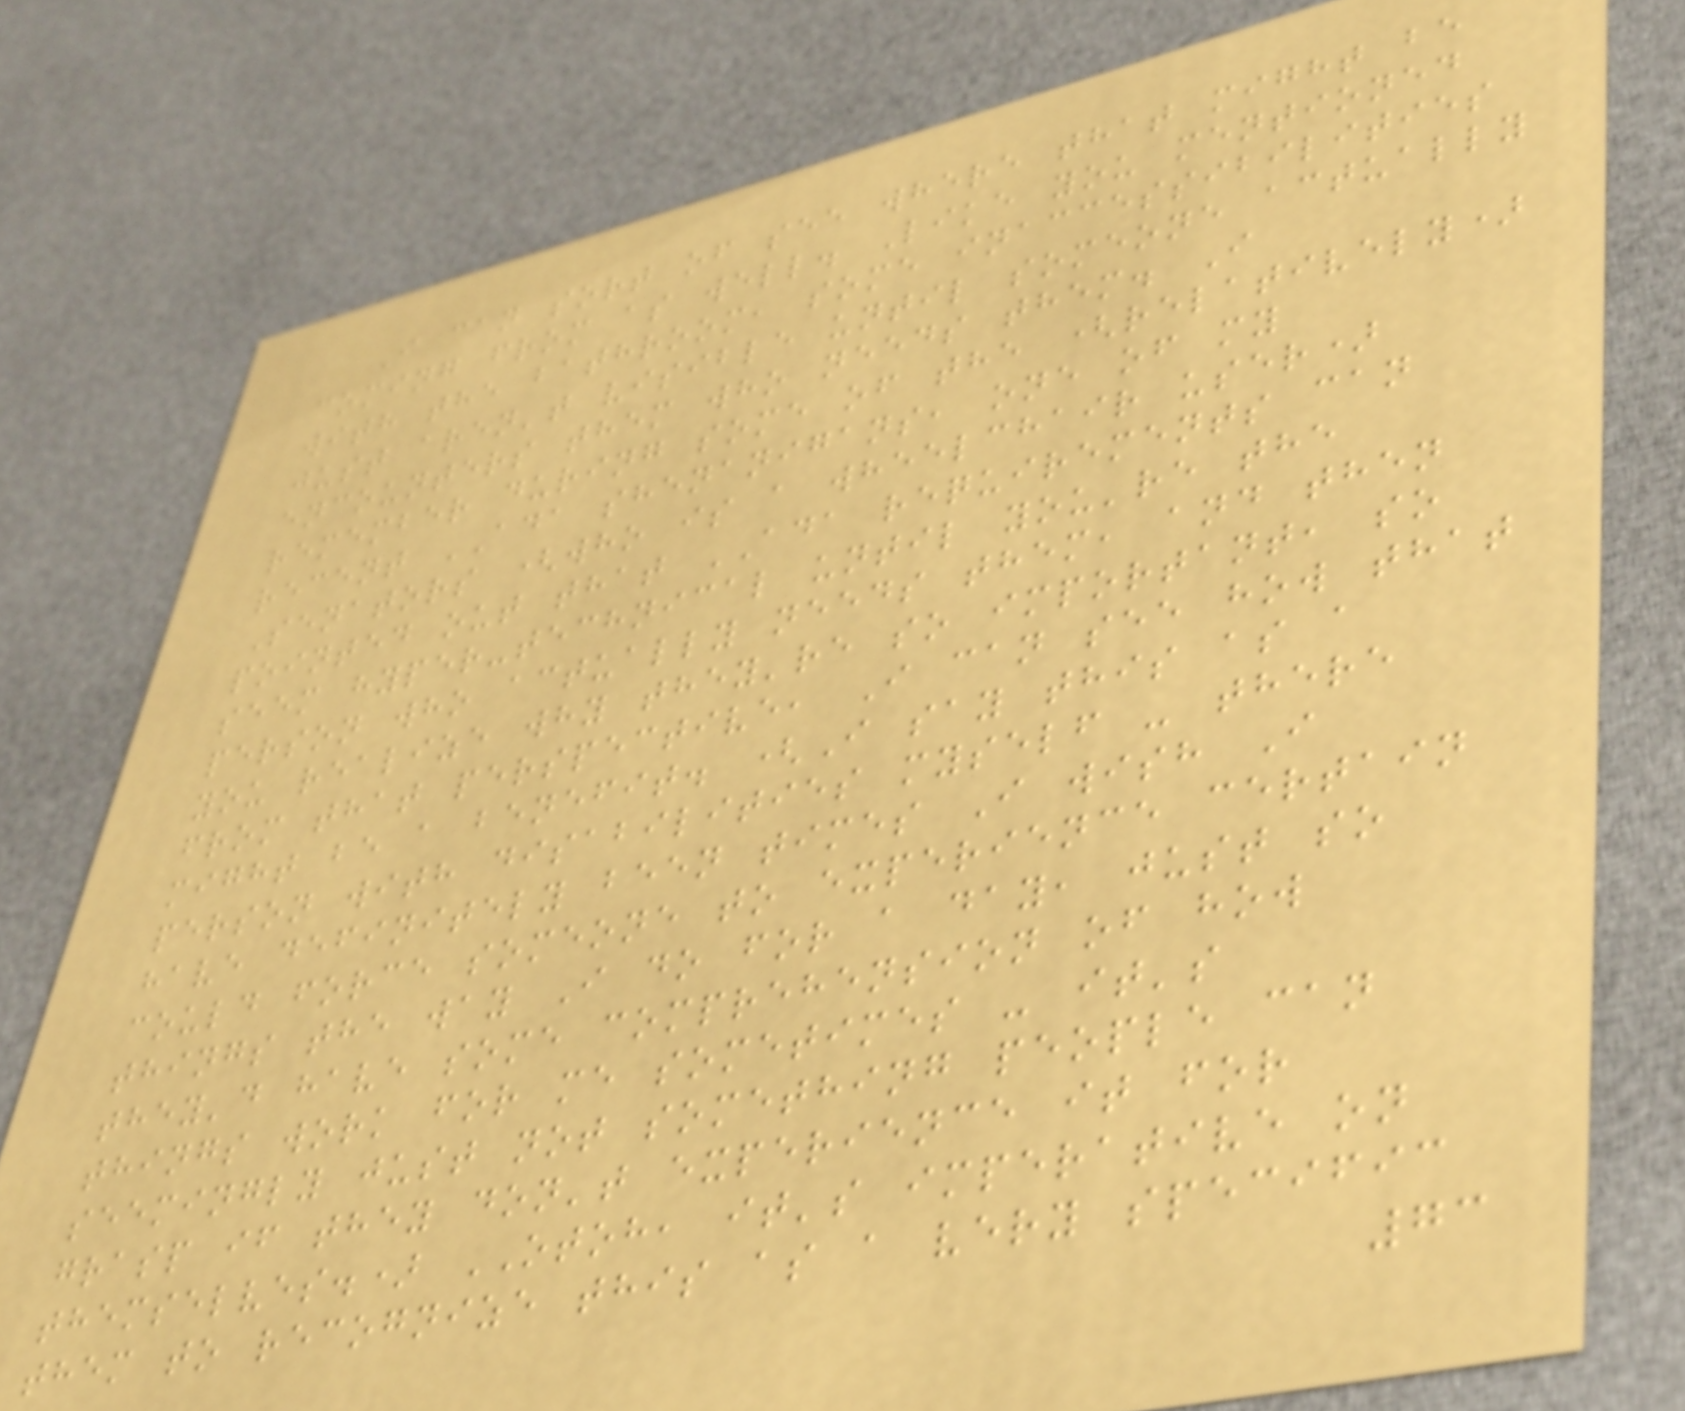I can sort of see where that might be
coming from as well. Like you mentioned
with the bathroom, some inaccessibilities
just aren't visible until someone actually
encounters them who needs them. I
remember during some of the (relatively)
recent ADA shenanigans, one of my
Senators (who is a wheelchair user)
pointed out that ADA requirements can
seem hyper-technical until you're the
person who actually needs them, and then
you realize why they're so important, so
from that perspective, I can see how that
might be a benefit. (I say this as a
person with disabilities myself - there
have definitely been times I wish I
could force someone to experience certain
things the way I do for a day, just so
they'd have some comprehension of how
things work for me sometimes - it's
seemingly just not something people can
grasp if they don't experience it for
themselves.) OTOH, it's imperative on
them to recognize this as a very specific
73
